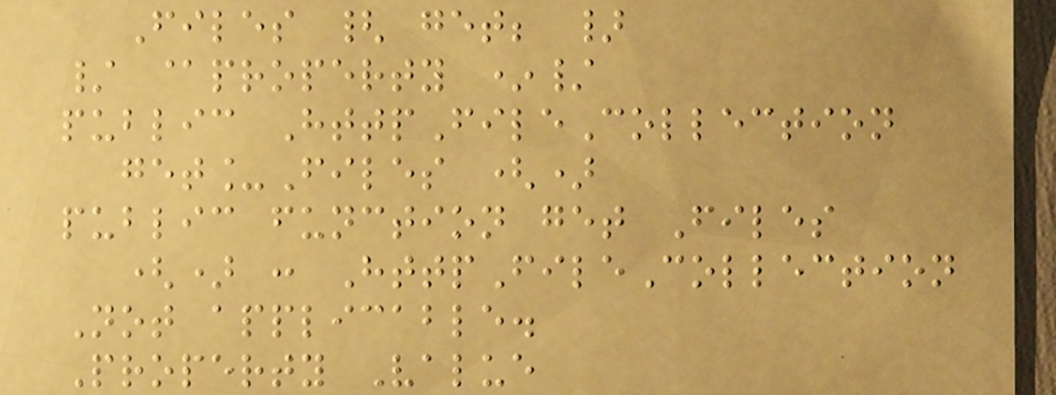Files { get; }
/ @property */
public HttpFileCollection
get_Files ()
public function get Files
() : HttpFileCollection
Not applicable.
Property Value
